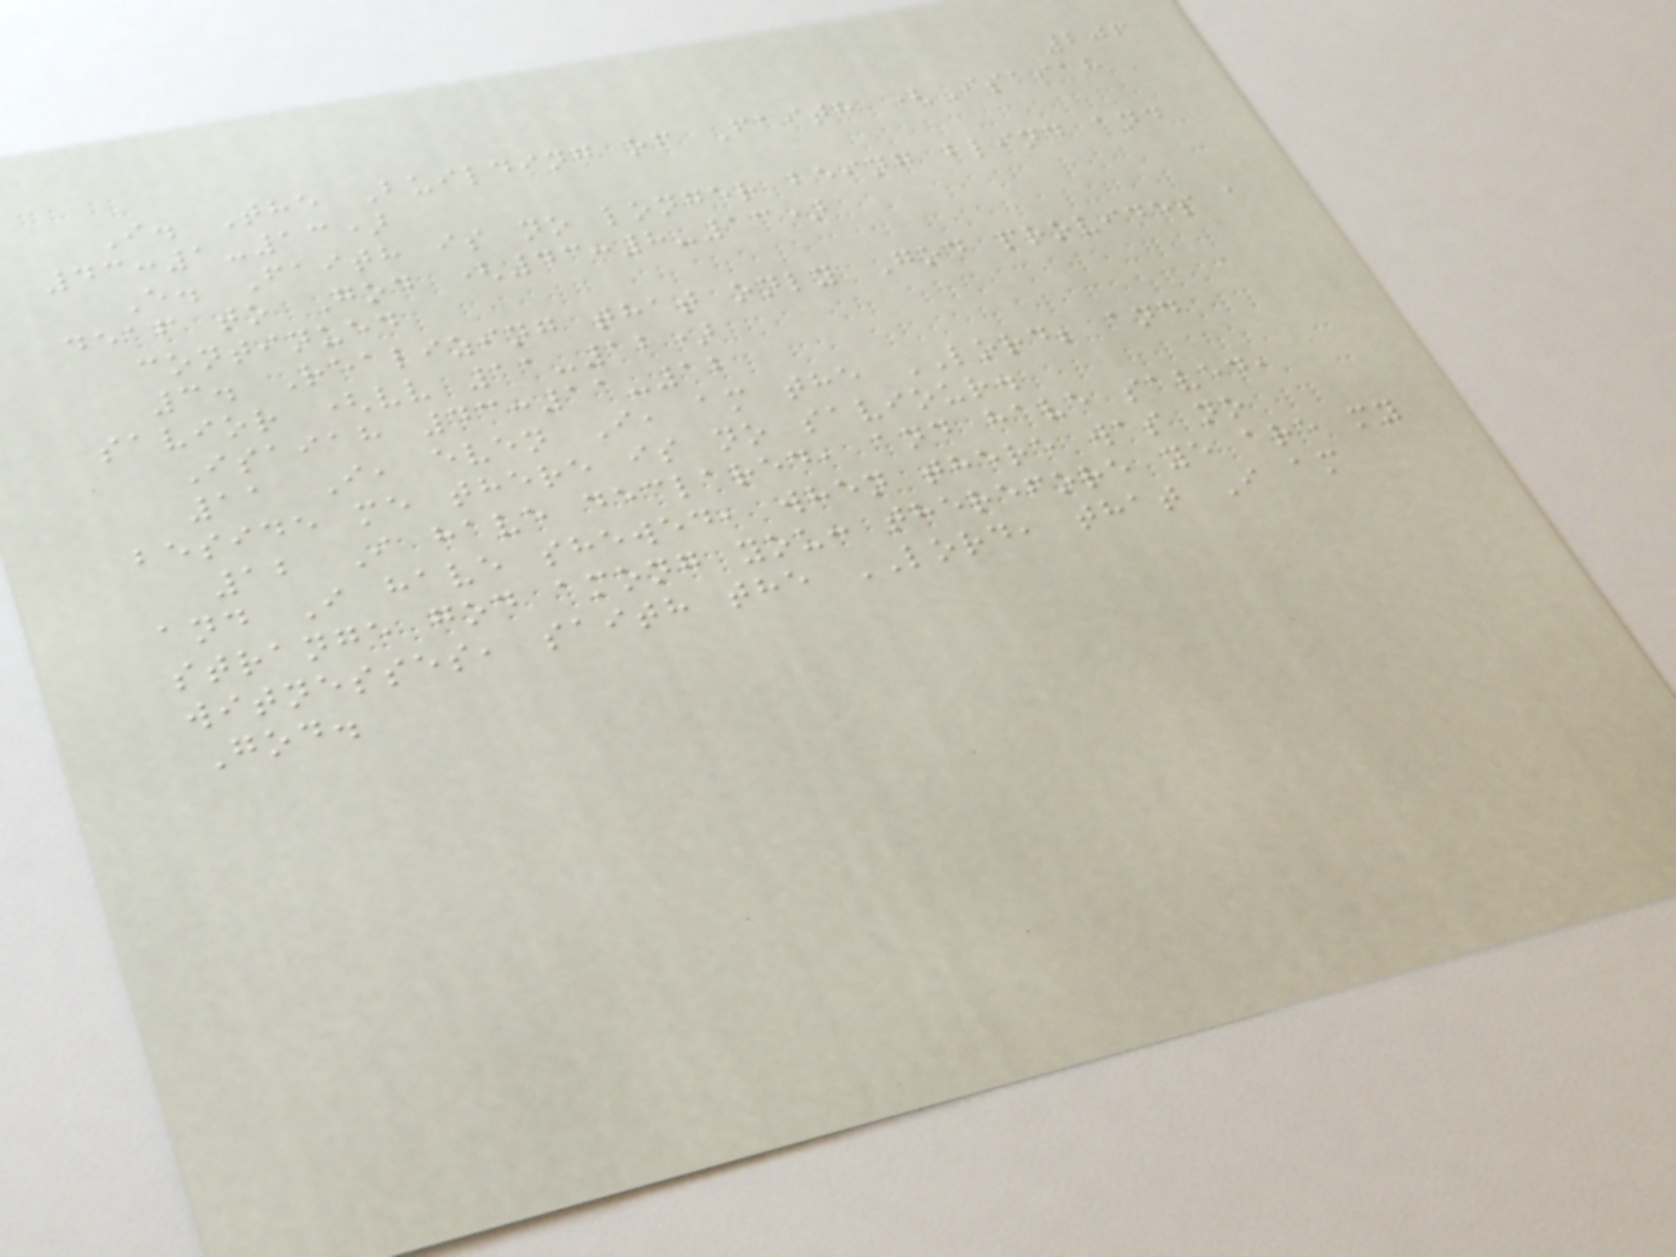206
I. The Building of Faith (Isaiah
43:1-13)
E. Faith is no longer being blind and
deaf to God (43:8-13)
continued
3. Realizing that only God provides a
savior (vv 11-12)
Isaiah 43:11-12
11 I, even I, am the LORD; and
beside me there is no saviour.
12 I have declared, and have saved,
and I have shewed, when there was no
strange god among you: therefore ye are my
witnesses, saith the LORD, that I am
God.
